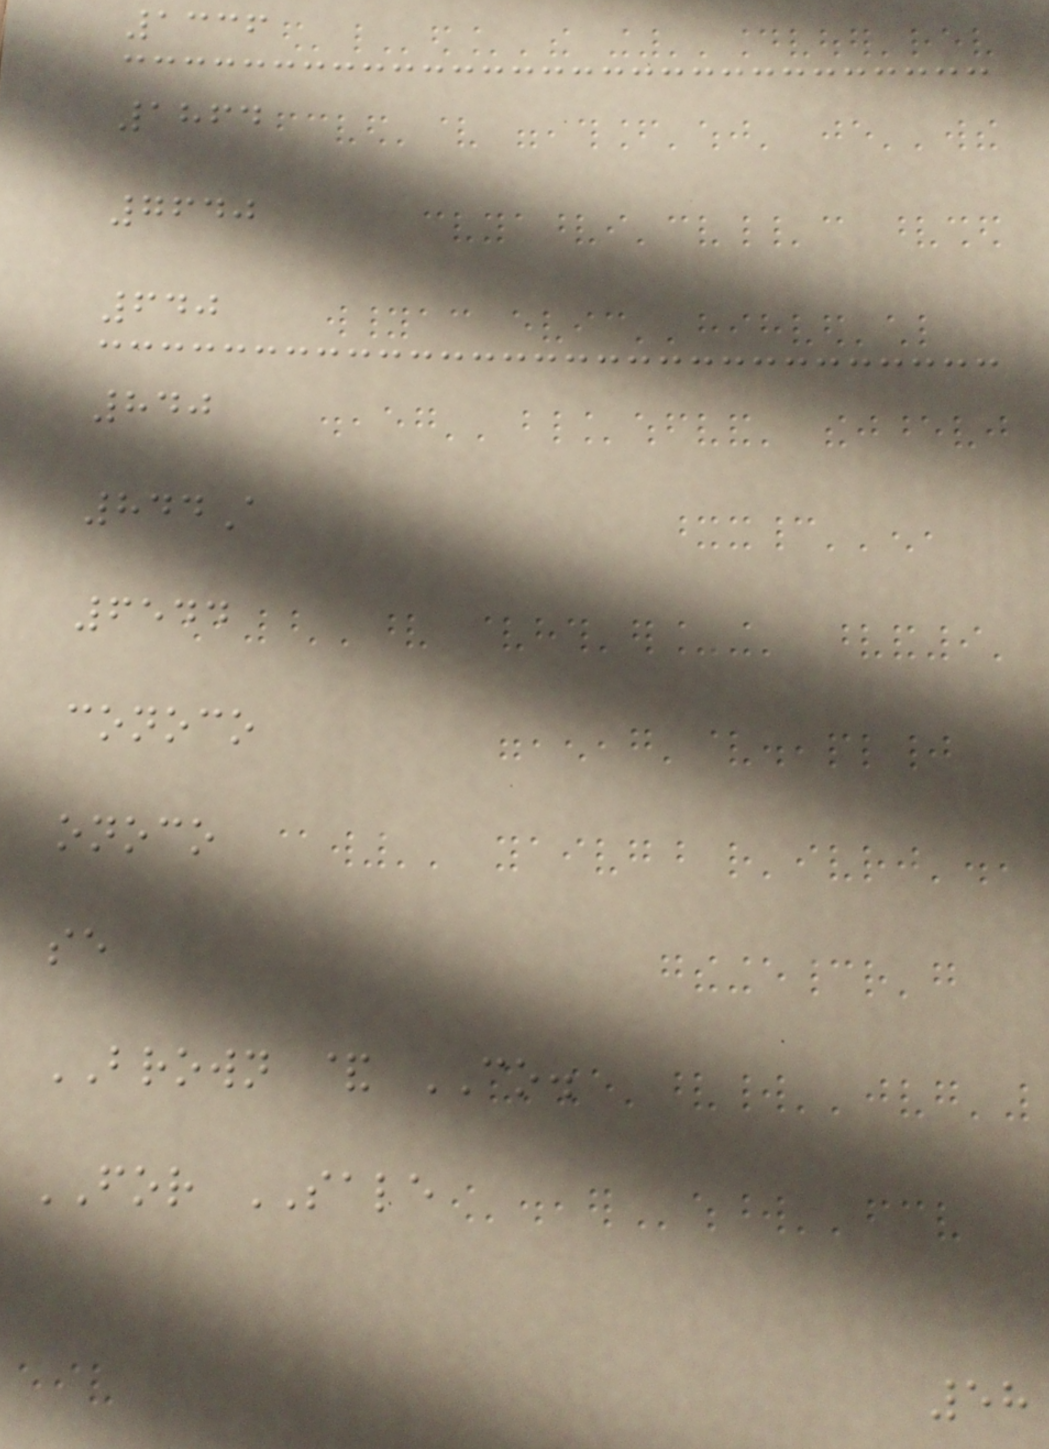1336
1864
7640
640
840
844A
6544
conoco
onoco
se
BROWN & CO.
FOR SALE
58
